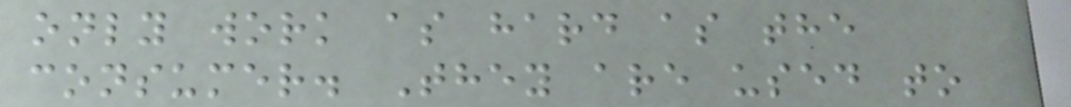only work as hard as the
consumer. They are used to
